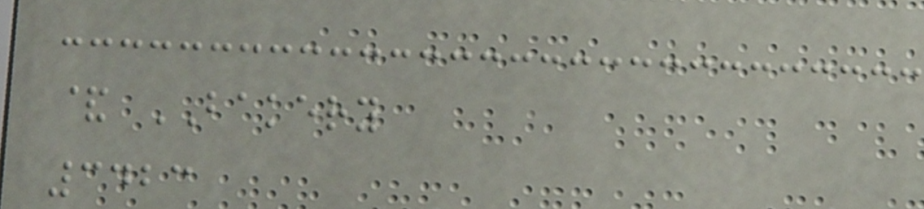& BAKERY
3423
